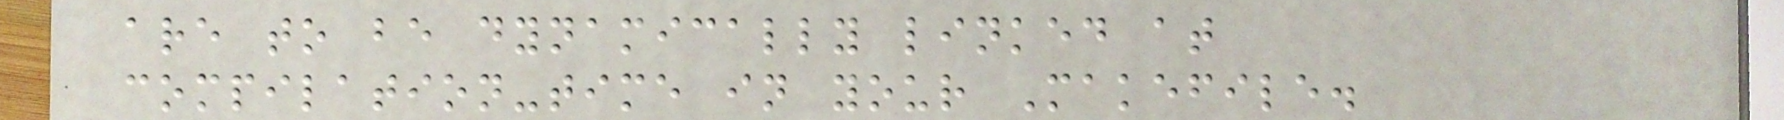are to be dynamically linked at
compilation-time in your Makefile.
